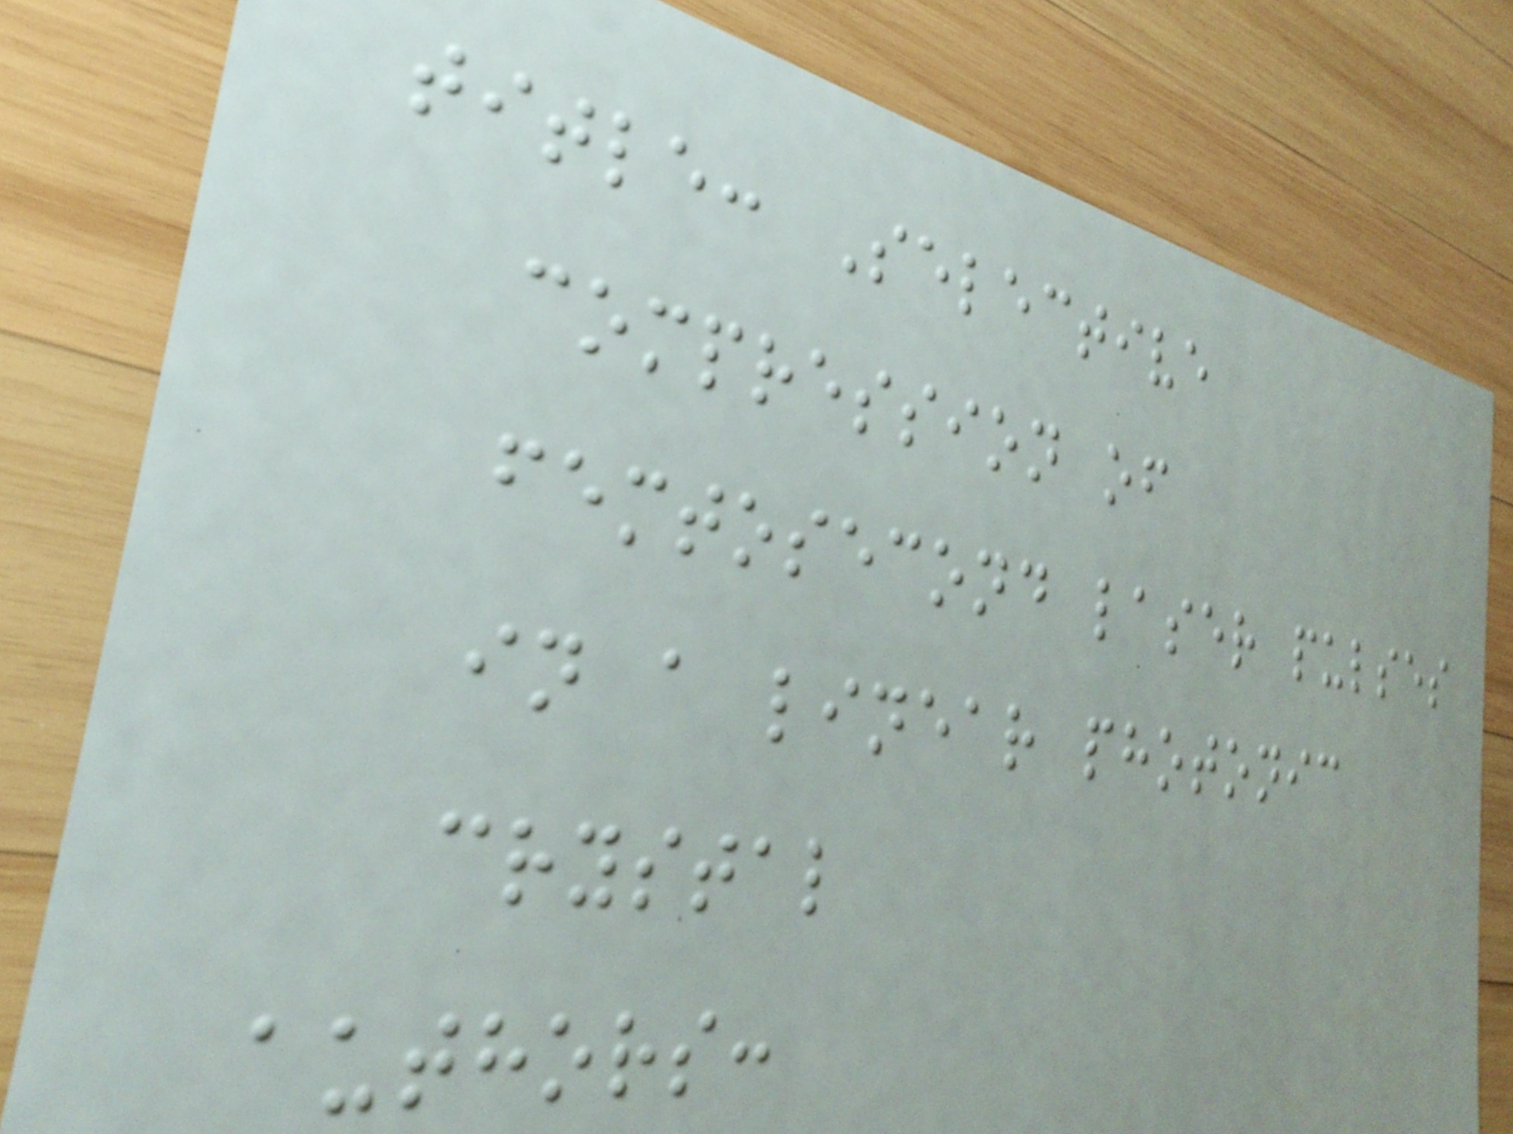title: Selective
compression of
femtosecond laser pulses
in a linear photonic
crystal
authors:
